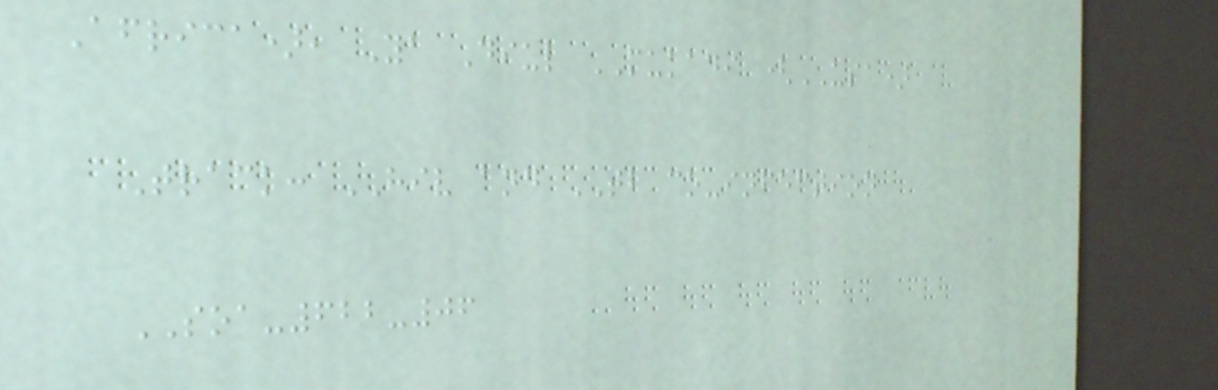Africa), Ya Diul MUKADI (USA)
Track: HIV and TB co-infection
SOA-622-06
